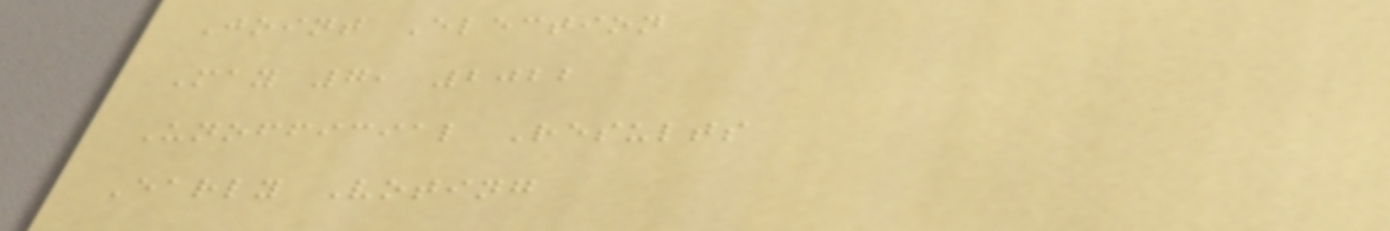Joint Election
May 7, 2022
Unofficial Results
Early Voting
